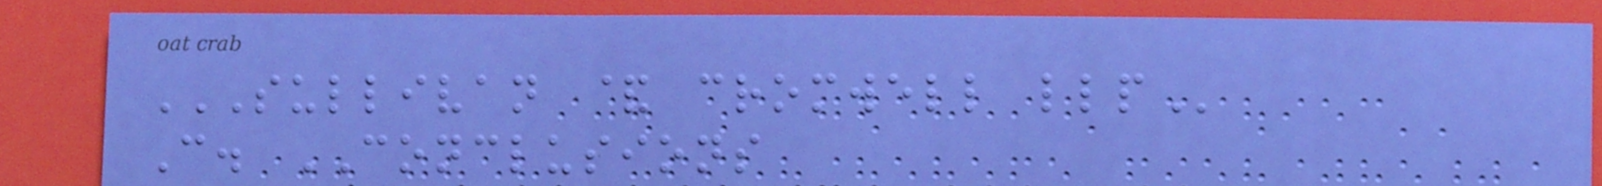SULLIVAN & CROMWELL LLP
C. CONCLUSIONS
